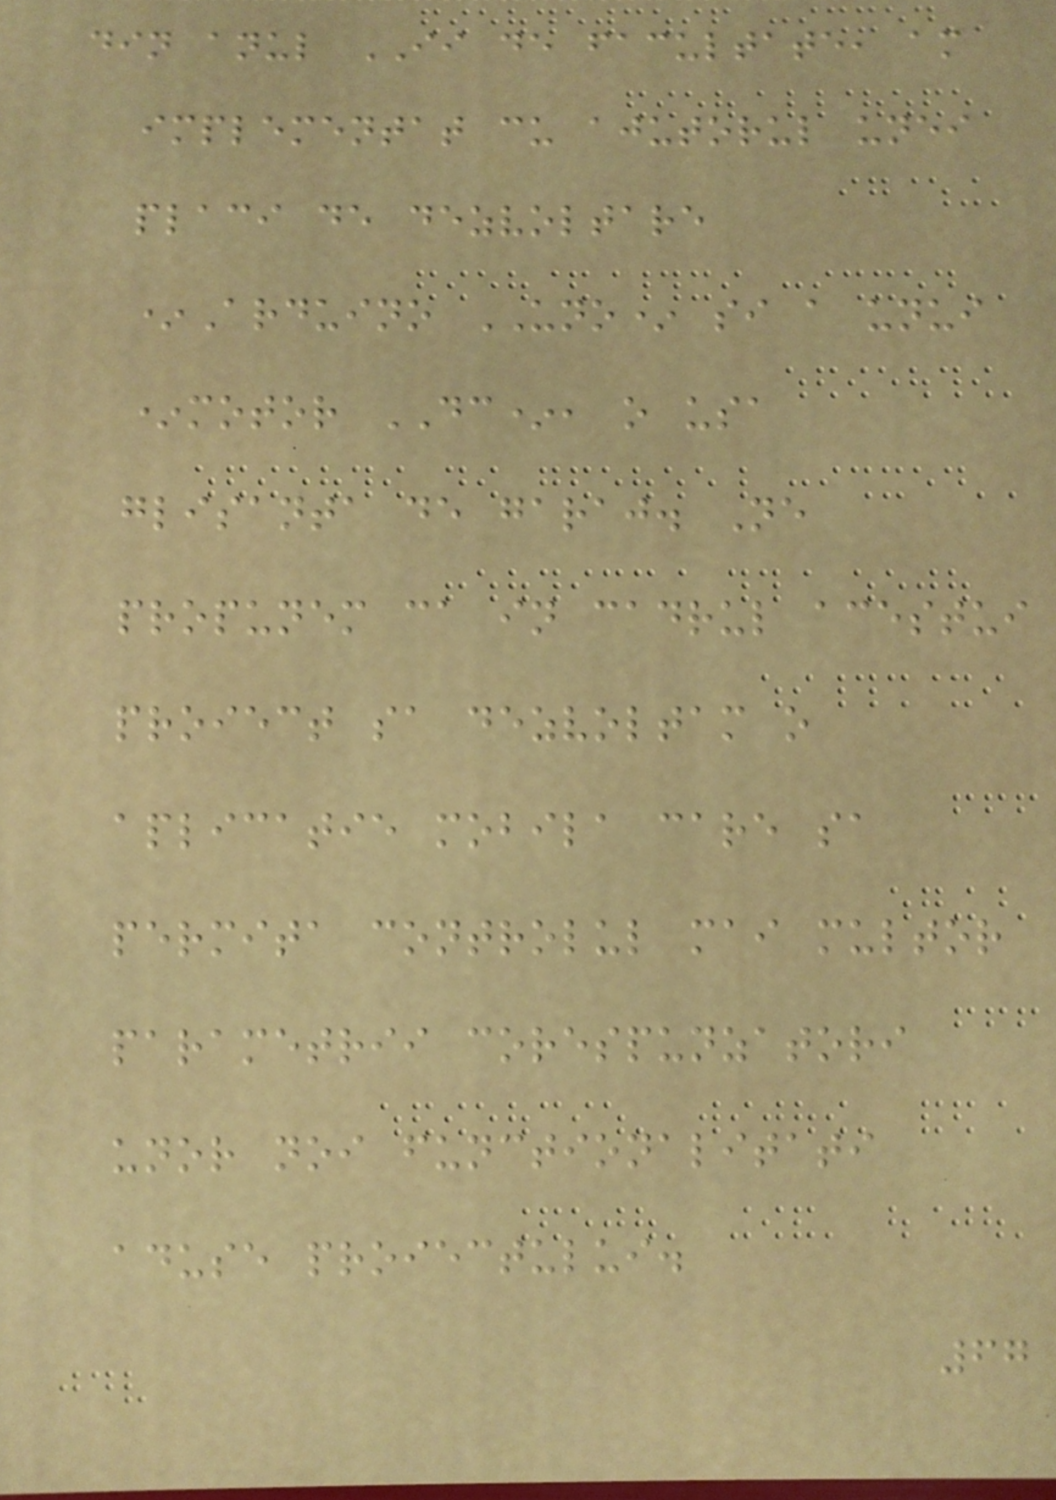din anul II de facultate, am
implementat cu ajutorul unei
placi de dezvoltare
*Arduino UNO* si a unui
*motor DC*, o usa
glisanta de garaj. Ne
propunem ca in cadrul acestui
proiect sa dezvoltam o
aplicatie mobila care sa
permita controlul mai multor
parametrii corespunzatori
unor noi functionalitati
aduse proiectului.
67
